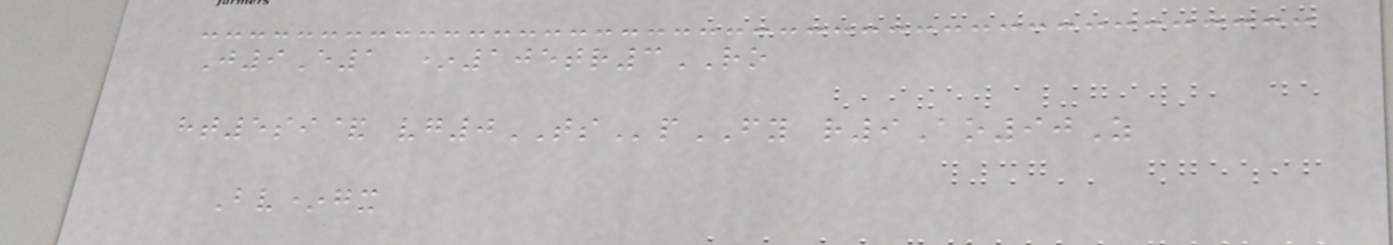J9E1 *105tr3RO
ht5si& vg0TSpFY r9Ao90Z
Bv*gx
